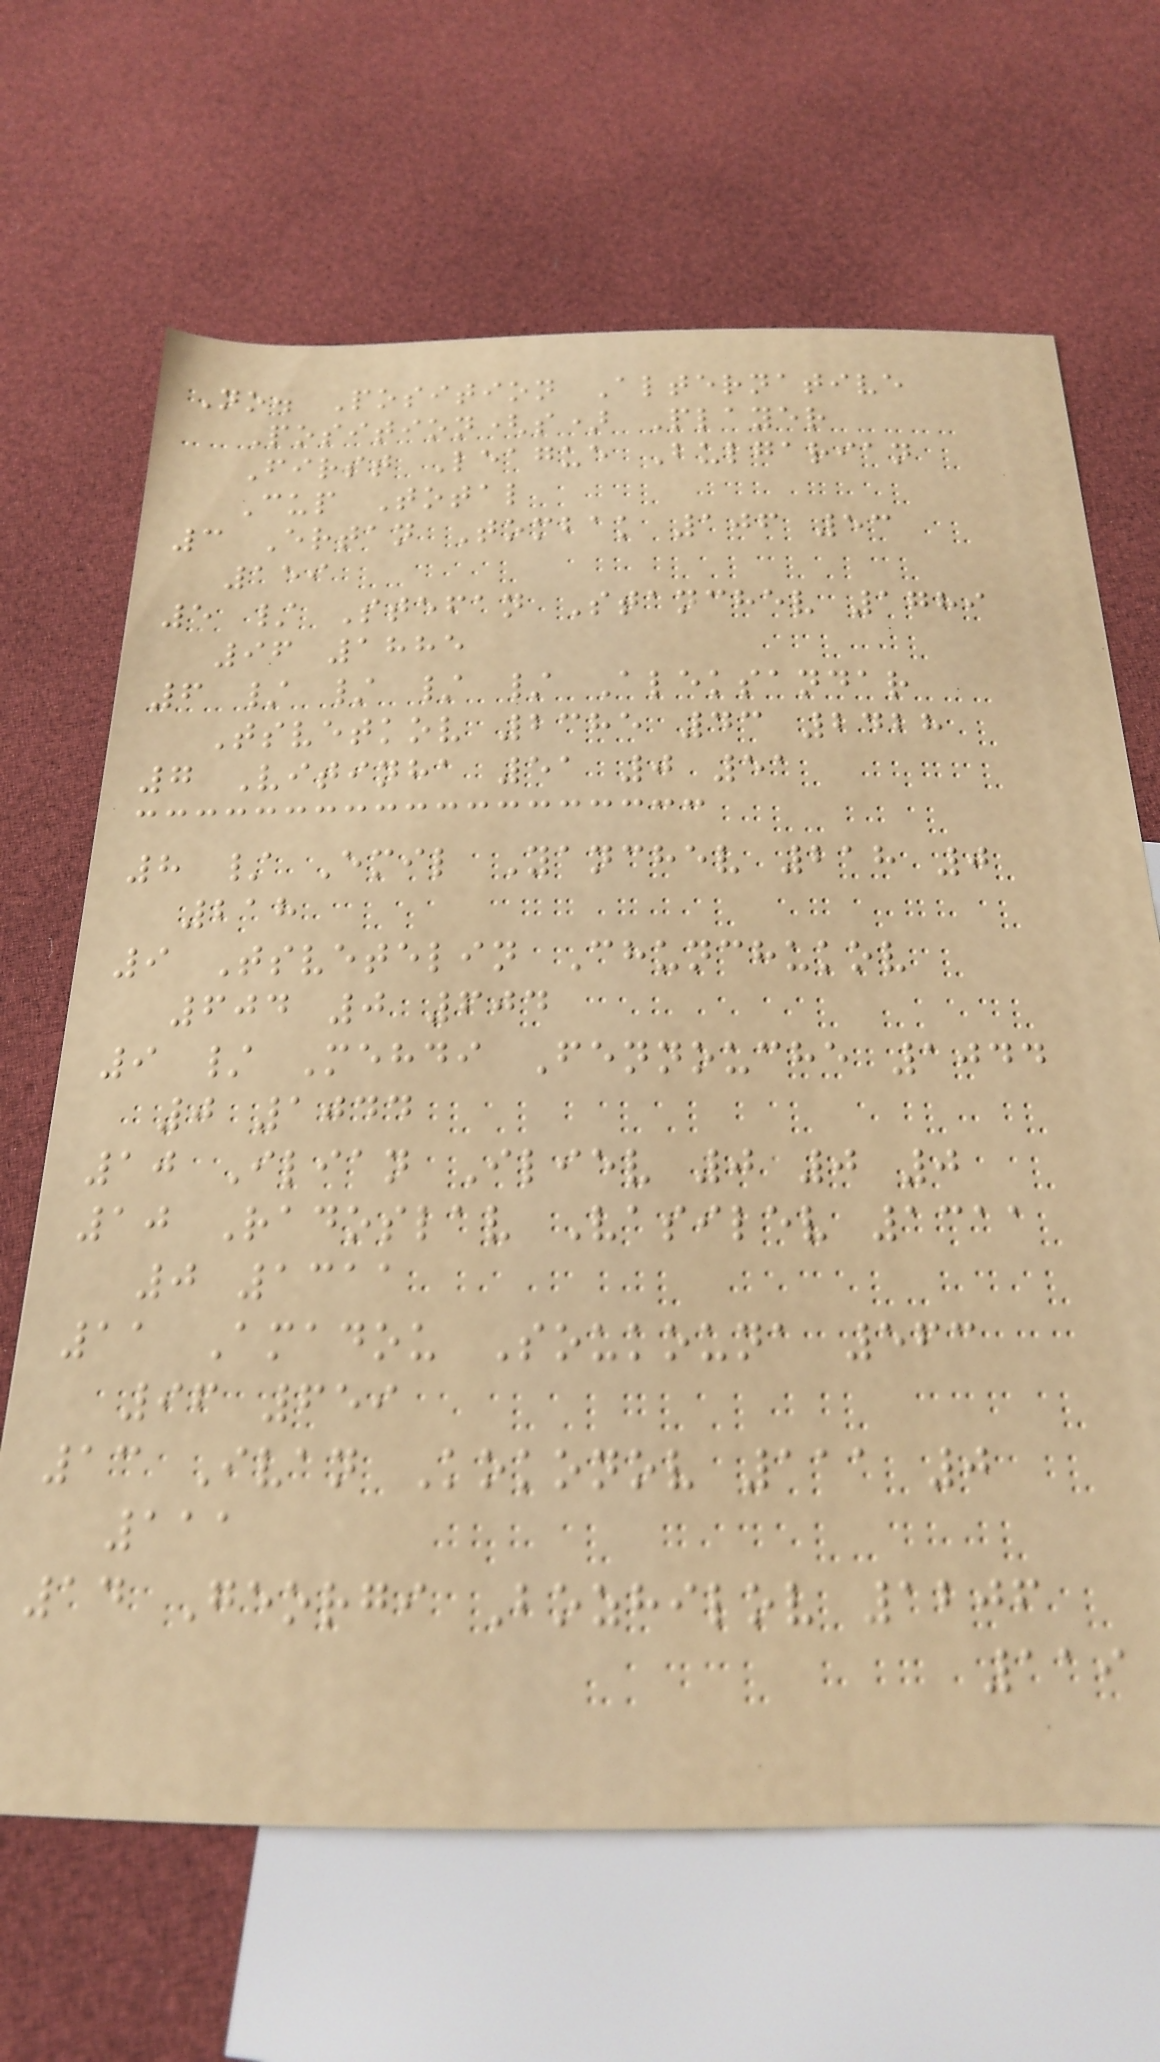No. Position Alternative
Position(s) Player
First League Bulgarian
Cup Total
3 Ertan Tombak 106 53
159
5 / Stefan Stanchev 1789
96 1885
6 / / / / Aleksandar
Tsvetkov 2385 43 2428
7 Vitinha 51 0 51
8 / Emil Yanchev 218 0
218
9 Tsvetelin Chunchukov
604 0 604
9 / Mehdi Fennouche 1044
0 1044
10 Ilian Iliev 0 0 0
10 Radoslav Vasilev 1311
0 1311
11 Amadou Soukouna 563
96 659
13 Ivan Kokonov 111 0
111
14 Georgi Bozhilov 1206
119
